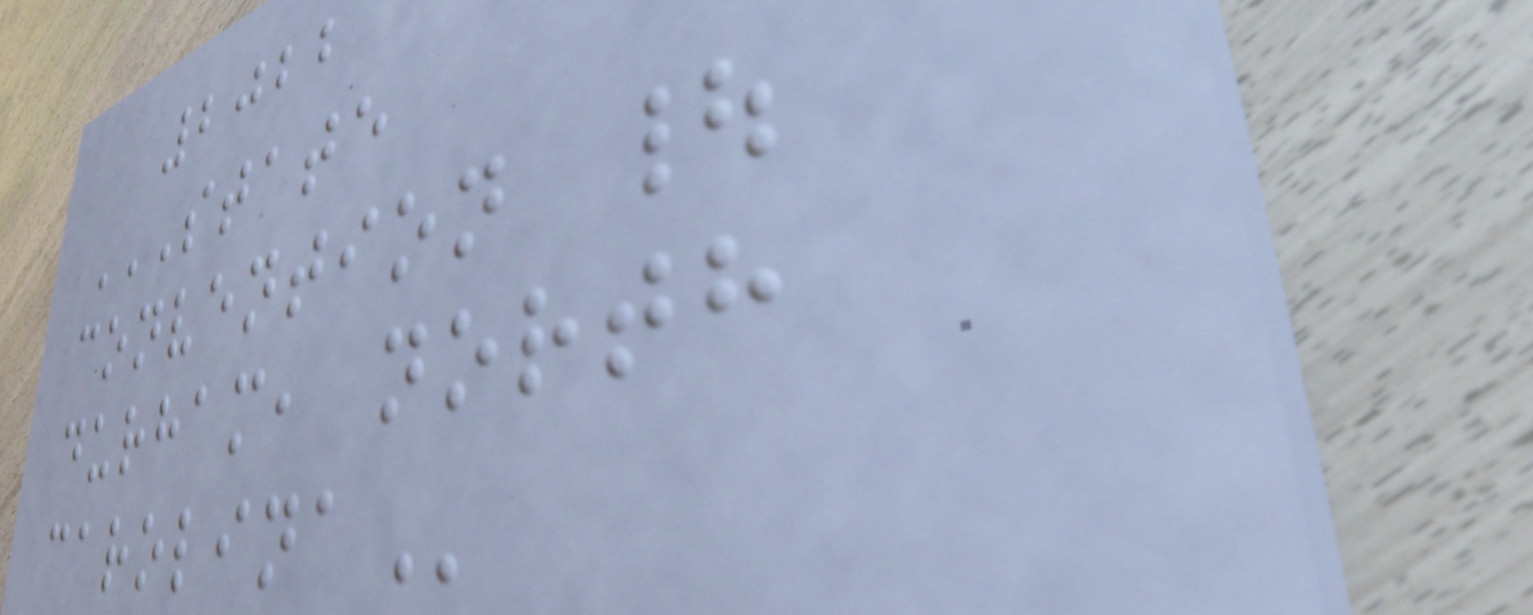2022
STATE
CONVENTION |
DURHAM, NORTH
CAROLINA
